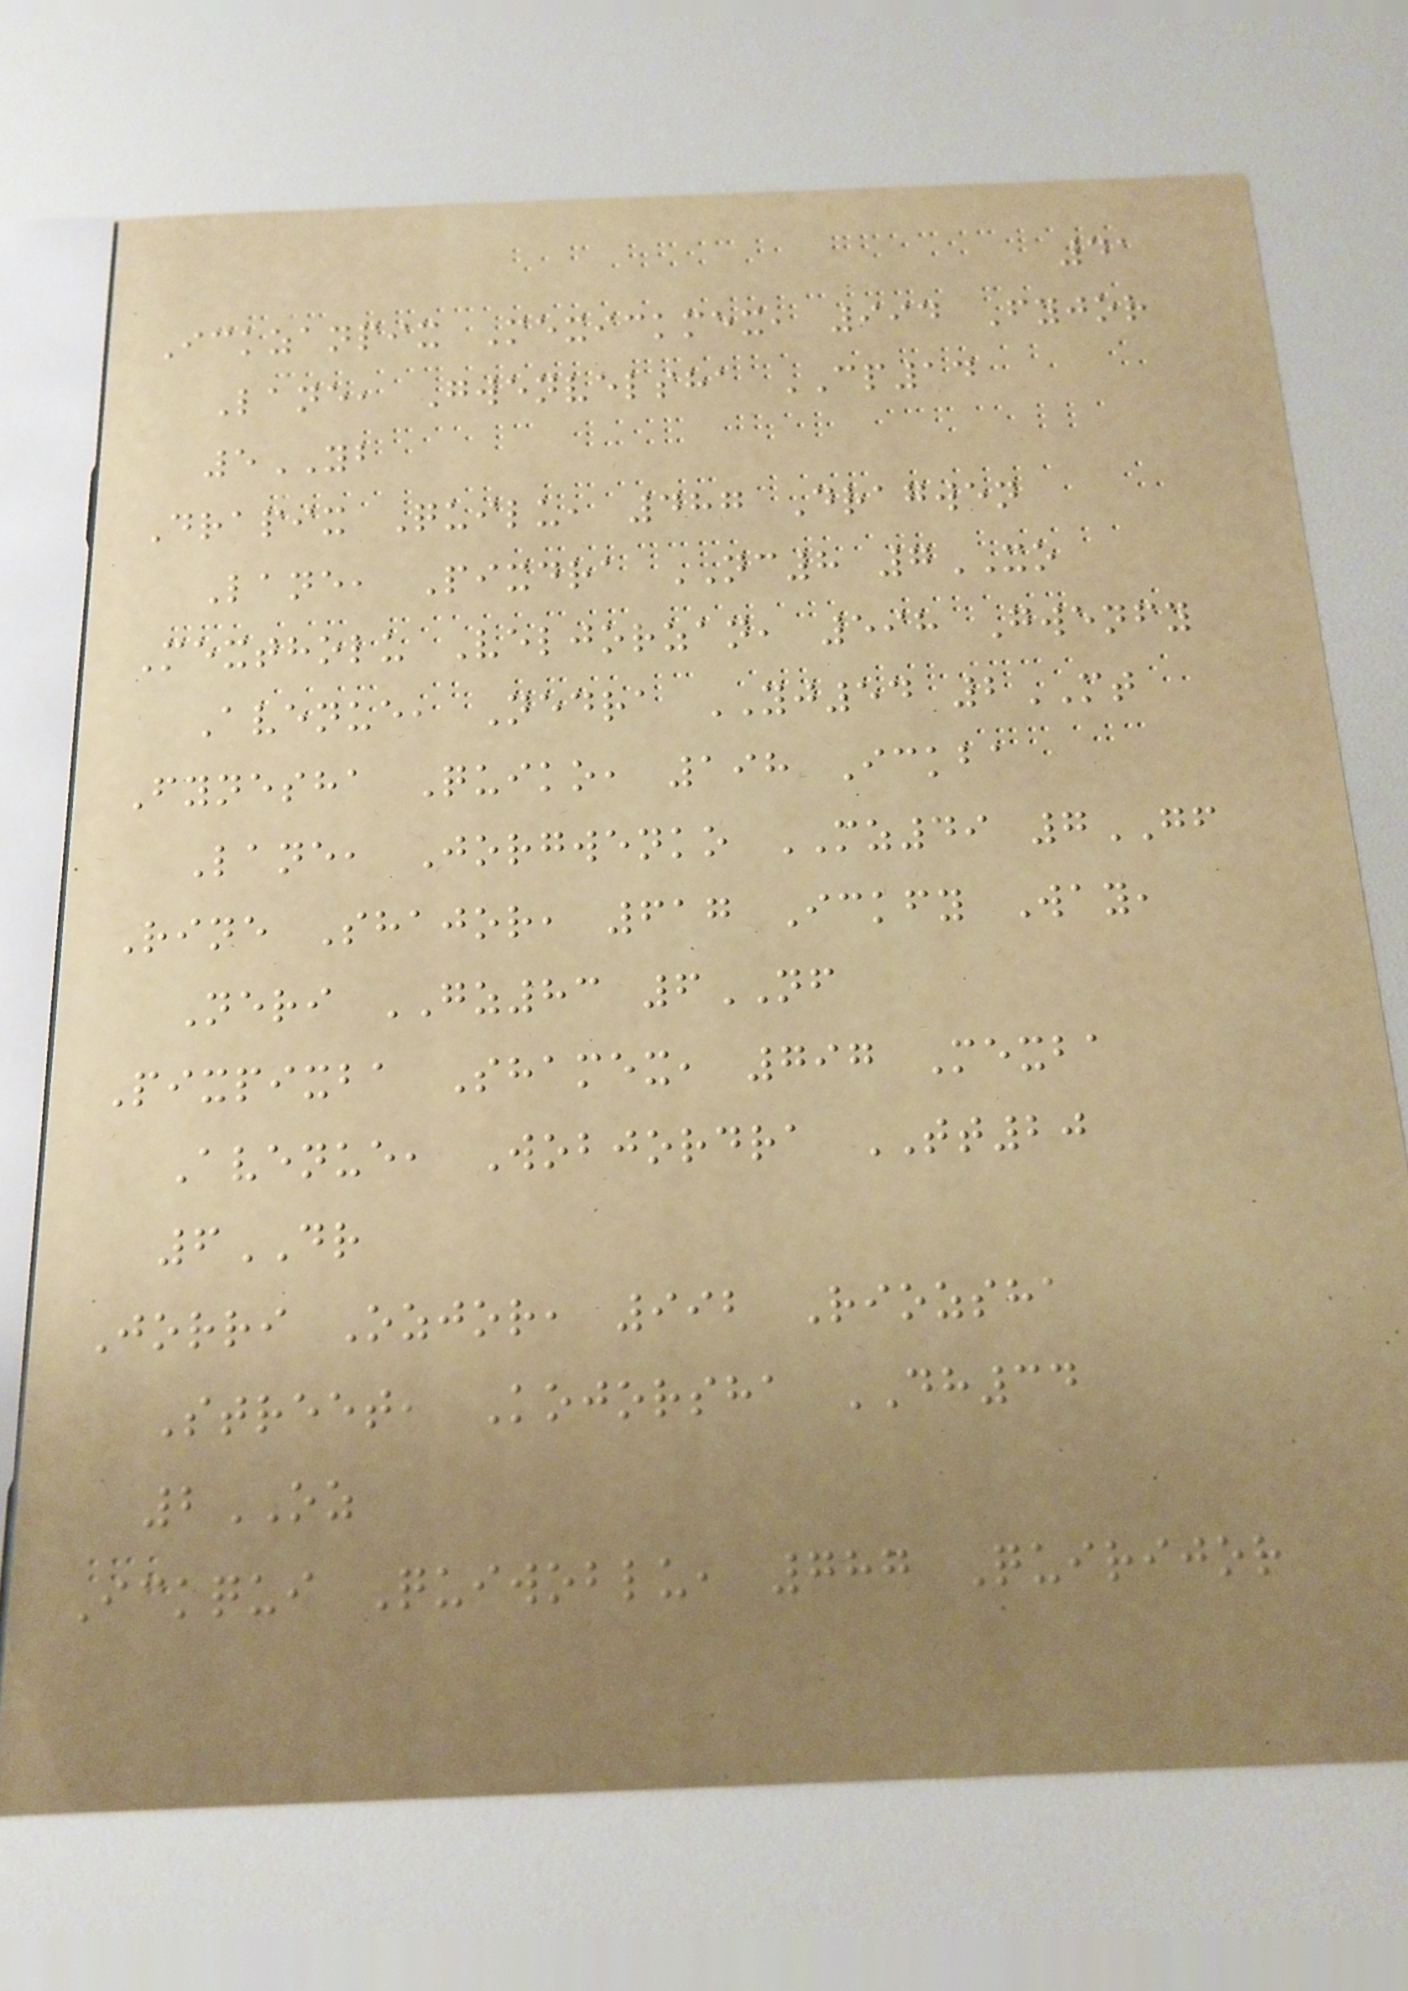41
Ickzanpix Mexickmex, 994 Fyjor
Lane, Gwenvelsha CP14
5YB
Drapix Quilu, 487 Dragwen
Lane, Pixdra NC8 7XO
Mextholu Veljorzan, 598 Gwenfy
Avenue, Nedra YJ54 2MT
Fynesha Quiko, 198 Ickba
Lane, Jorgwenko MZ49 7GF
Rine Shajor, 617 Ickfy Way,
Neri GZ83 6NF
Pixpixba Shamex, 797 Mexba
Avenue, Wobjordra TT20
6DR
Jorri Ozjor, 992 Riozsha
Street, Kojorsha DH34
2OZ
Ickqui Quiwoblu, 787 Quirijor
